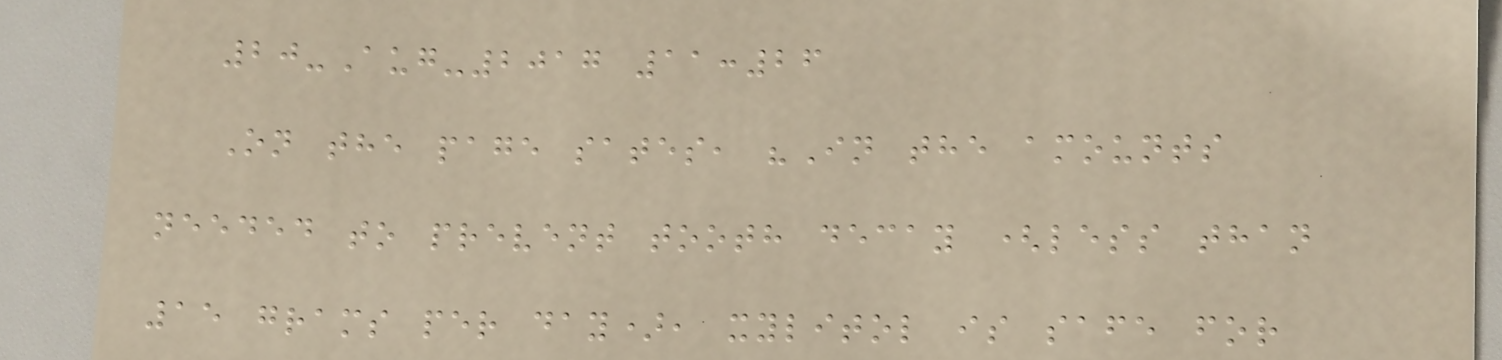20-Aug-2017 11:26
On the page sates, "In the amounts
needed to prevent tooth decay (less than
15 grams per day), xylitol is safe for
